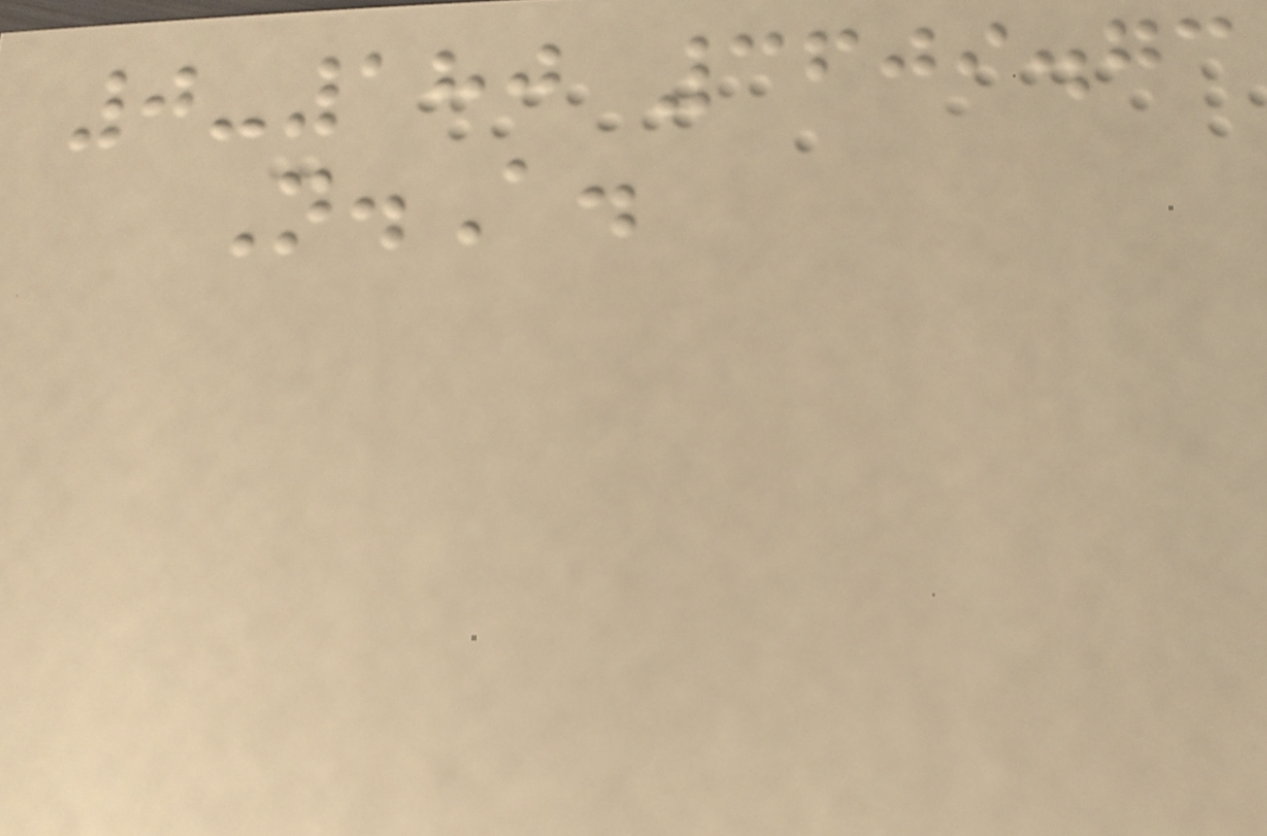0-180 3609.73
N.A.
